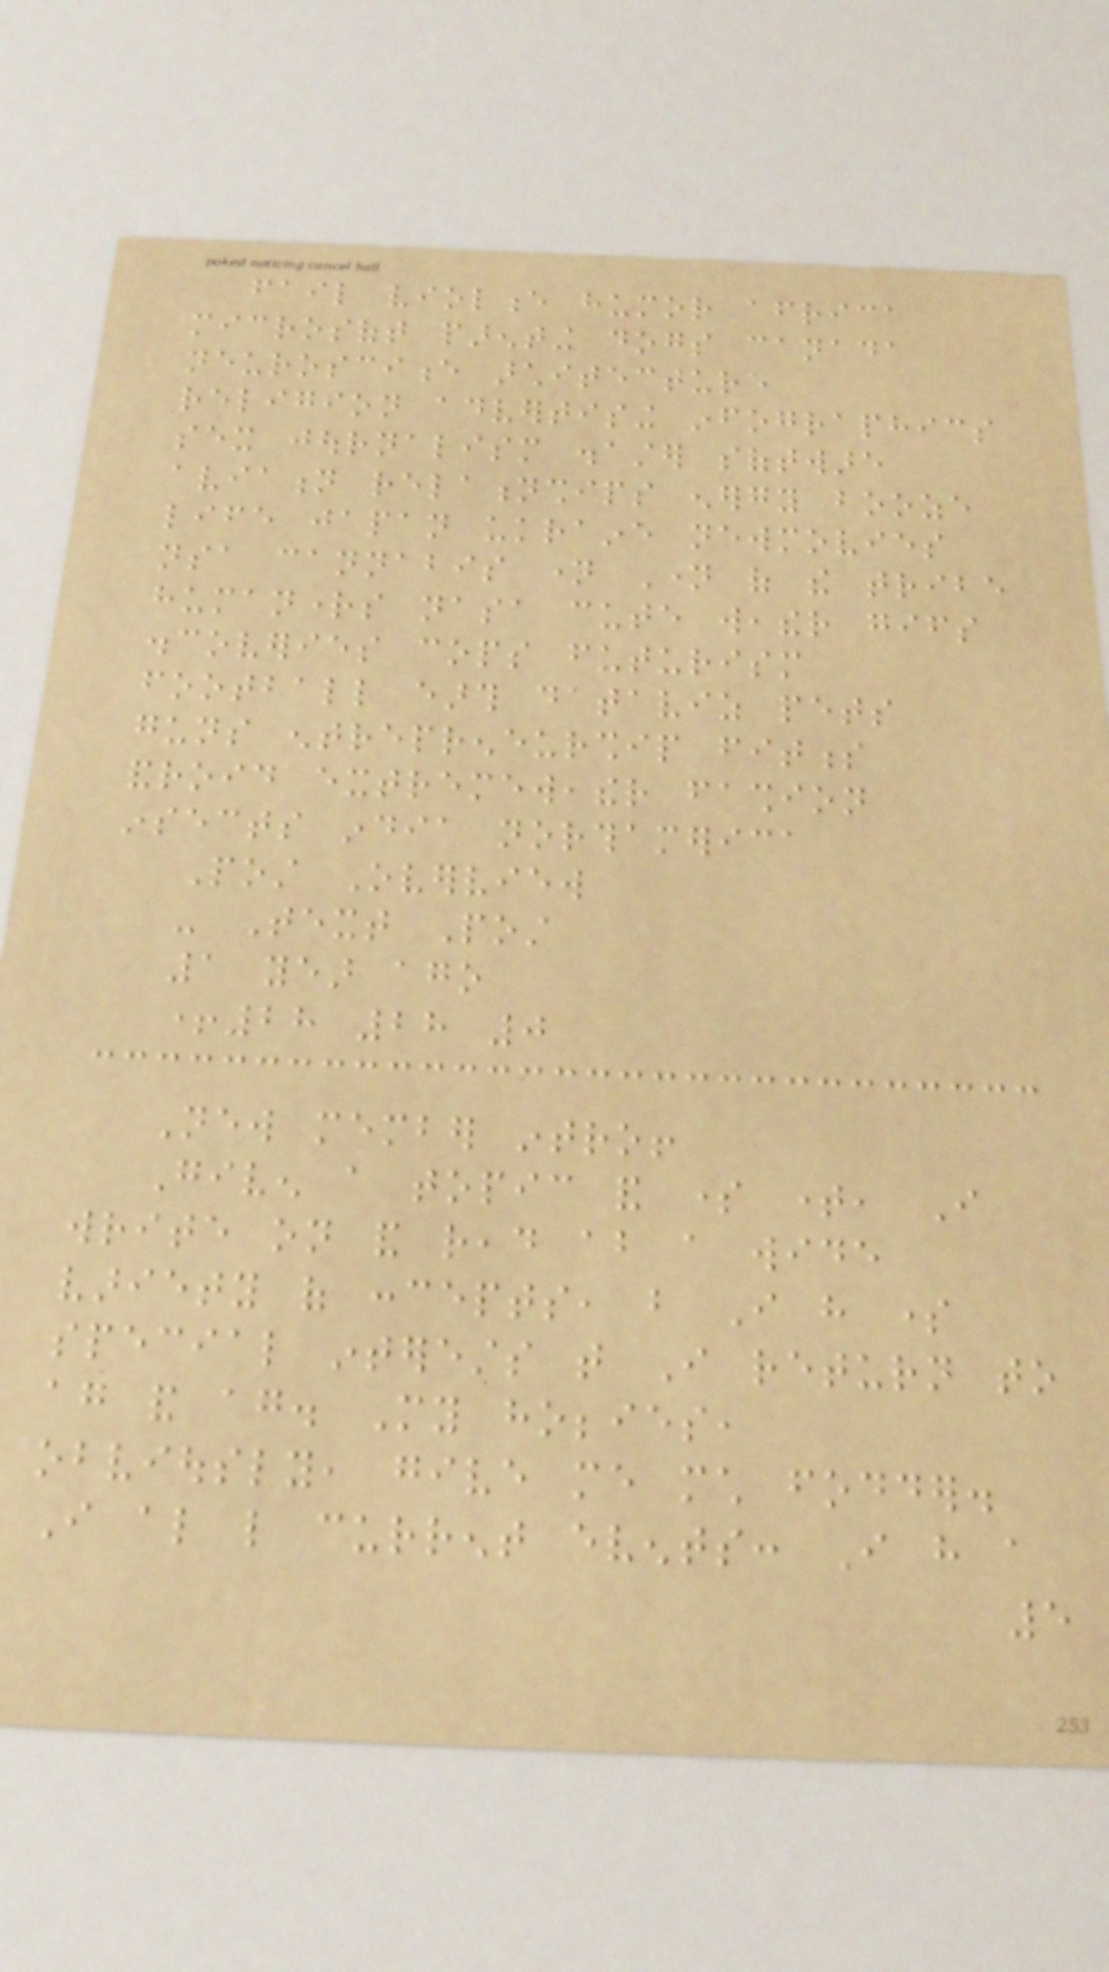fail violence humor africa
microsoft parenting dogs canada
neuroscience architecture
religion advertising infographics
sex journalism disaster software
aviation relationships energy booze
life japan ukraine newmovies
nsa cannabis name Name of the tribe
humanrights nasa cute weather gifs
discoveries cops futurism
football earth dataviz pets
guns entrepreneurship fitness
android extremeweather fashion
insects india northamerica
Post Overview
- Text Post
1 year ago
+28 28 0
New member intro!
Given a topic and some time, I
write on and read about a wide
variety of concepts, but I have some
special interests that I return to
again and again. My hobbies,
obviously, give me much fodder.
I also like current events: I have a
5
